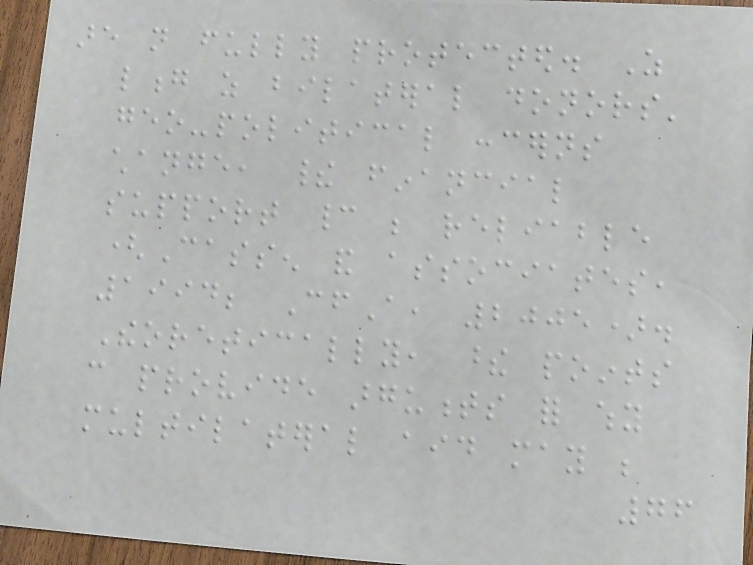are not fully protected. As
long as bilateral donors'
geo-political concerns
change, their financial
support cannot be reliable
(Cassen and associates,
1994; CfA, 2005).
Theoretically, these points
can provide arguments for why
multilateral aid may be
76
